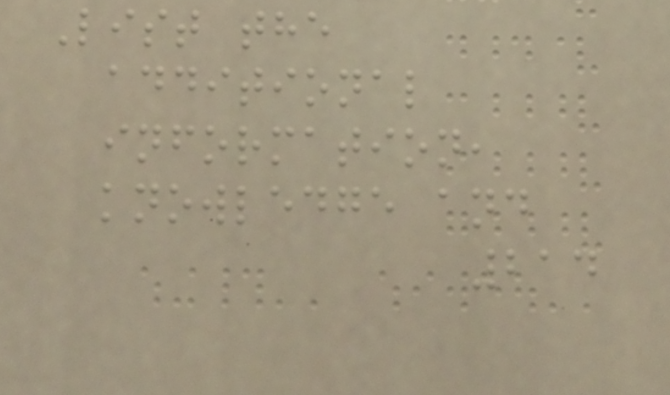List the
additional
information,
knowledge and
214
